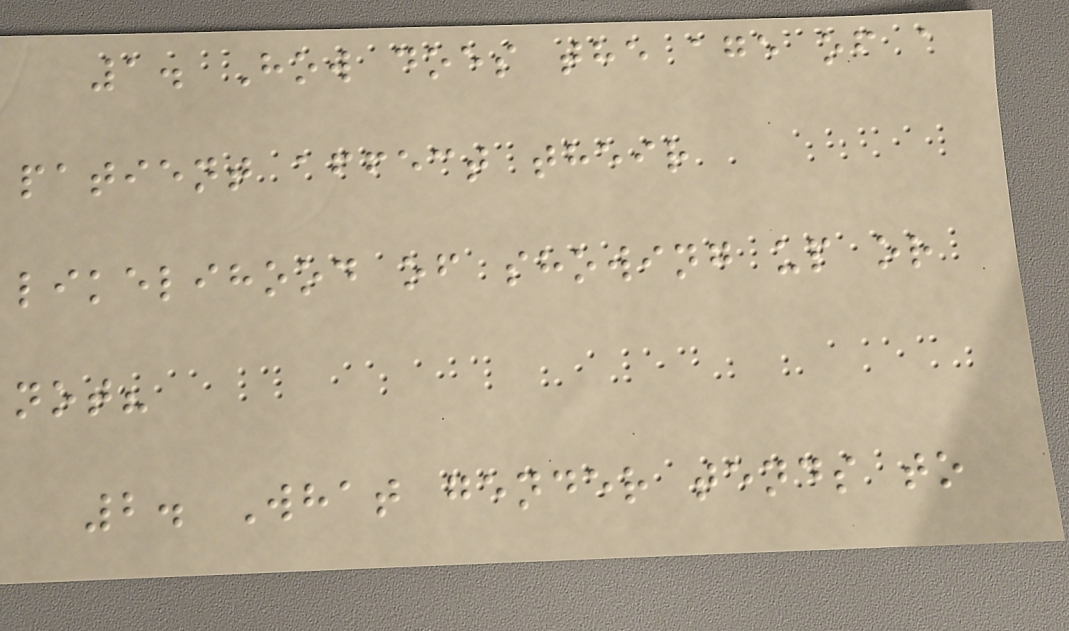1. How does the age of a
patient affect their
likelihood of showing up or
not?
2. What gender tends to
